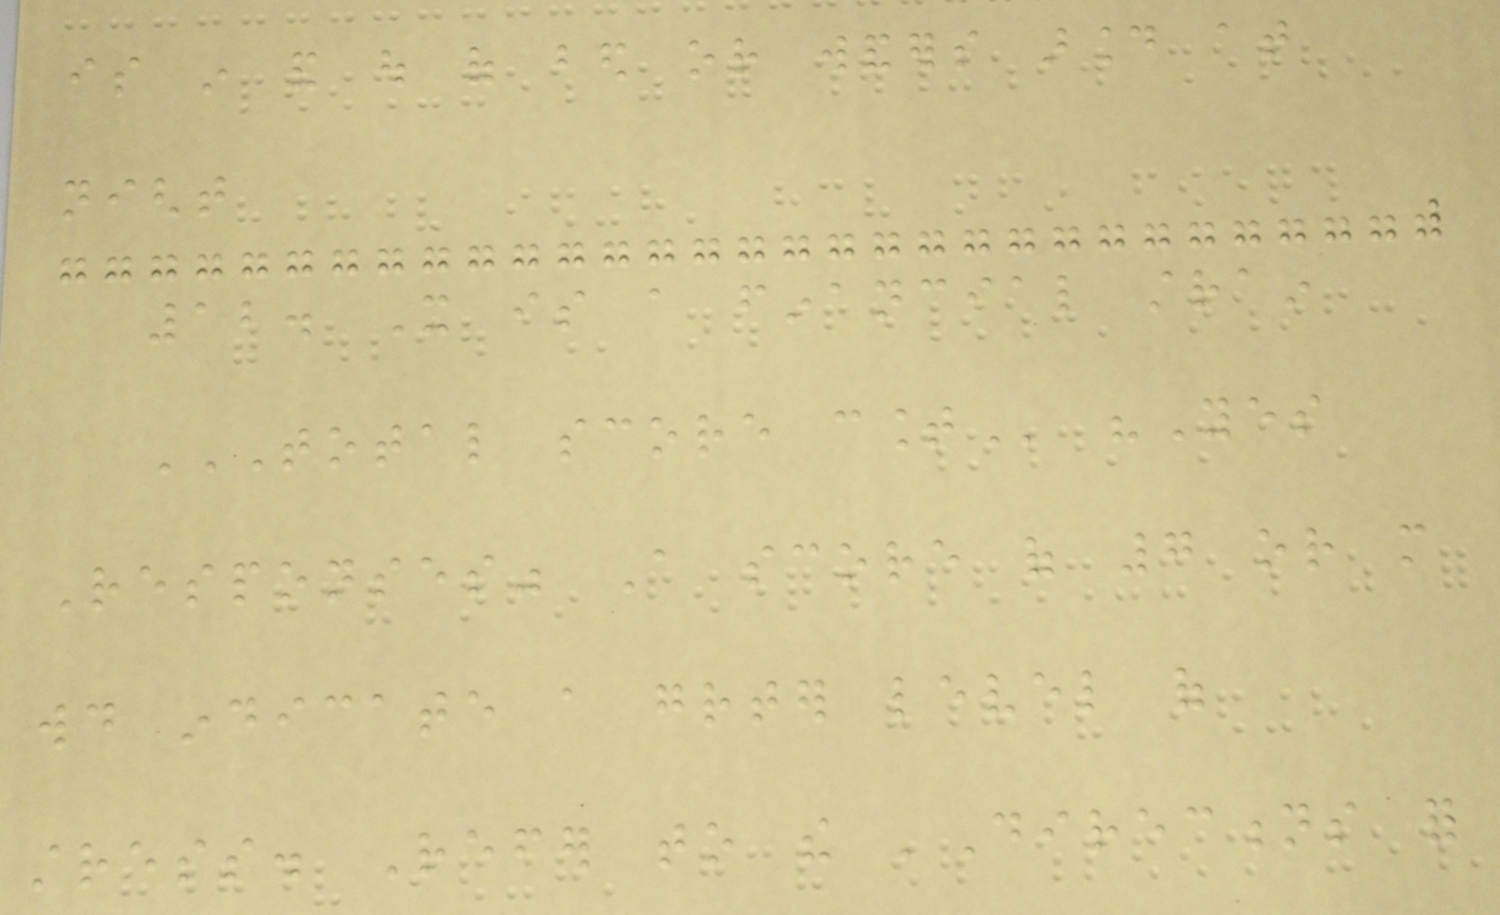is in and out of bed or wanders around at
night
12. It is a financial strain
TOTAL SCORE COUNT "Yes
Responses" A score of 7 or more
would indicate a greater level of
stress. Refer to the 'Directions for
